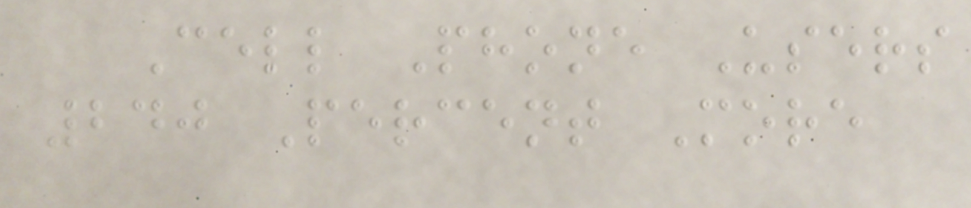Cell Phone Users
240 Percent More
